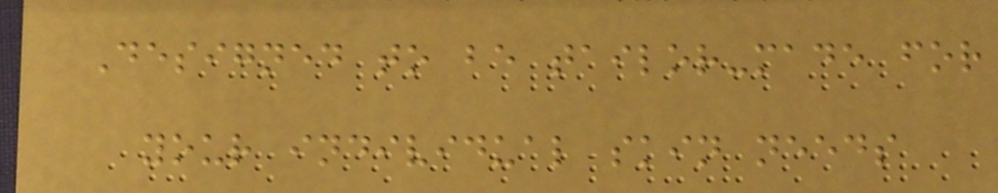Designed to be tailor-made for
your individual skin needs
